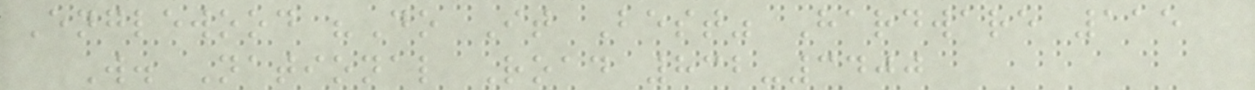Englewood "Do It Best" Hardware 115
W. National Road 832-3400
